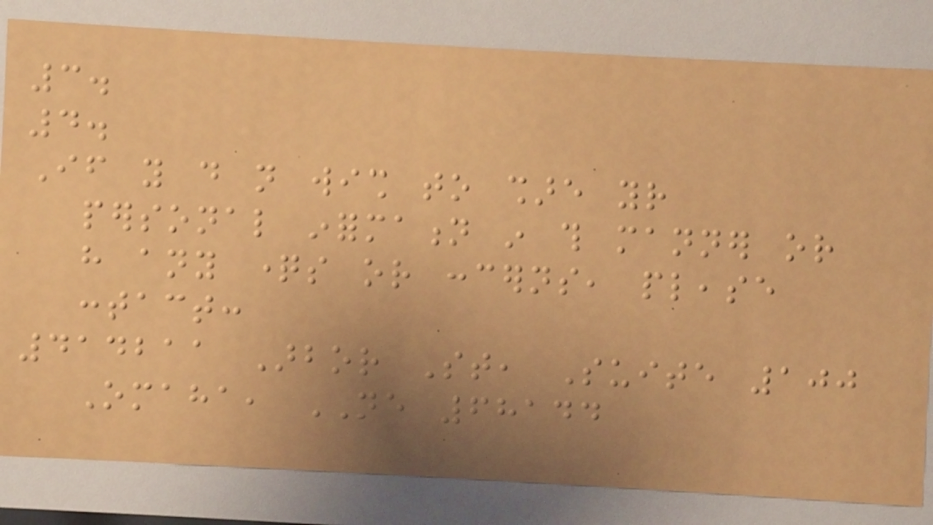3.
4.
If you do not wish to share your
personal information in this manner or
have any questions or concerns, please
contact:
414211 Arbor St, Suite 100
Omaha, NE 68144
